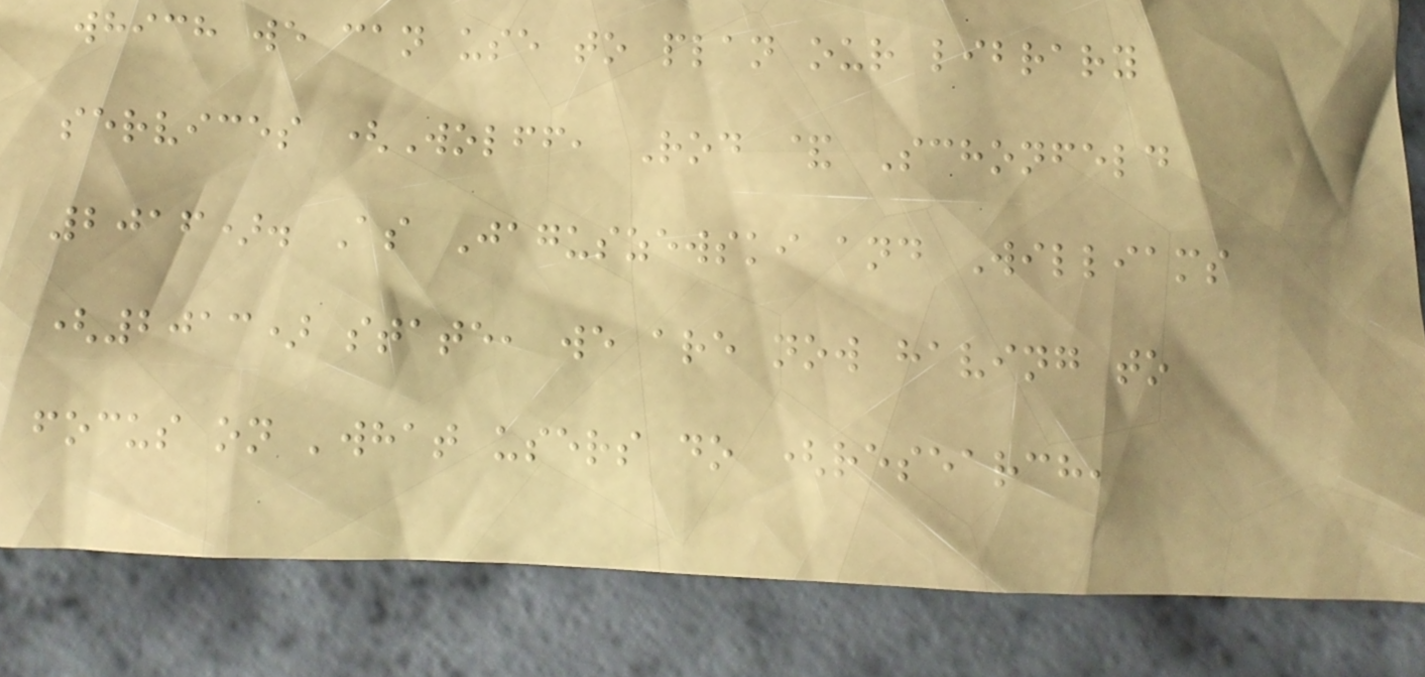which we can use to plan our library
services (Wolff, Rod & Schonfeld
2016). As Jaguszewski and Williams
(2013) state, we are now having to
focus on 'what users do (research,
